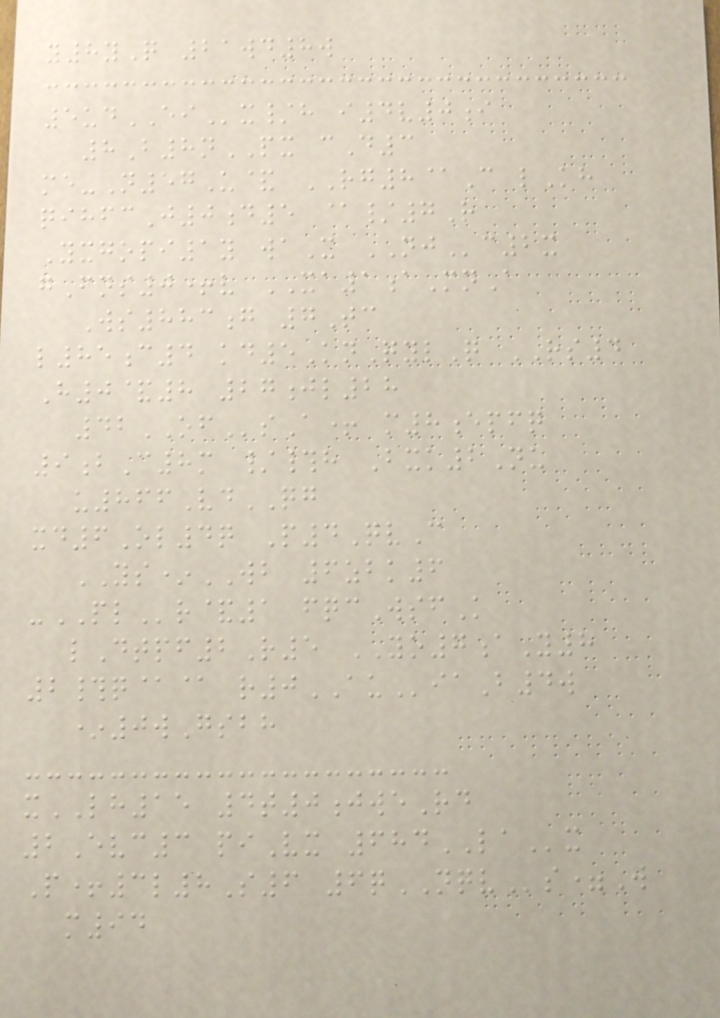y8yQ 21wd8w
5udEIx/h i4v0i
8B8nPX cD3
me-N57U& RG8@C lKh
qihfcJ0d5 @/7R
Yxgopi1y waX NJc2x
gFns0+v XA1aMnA
Ws883g 7Tc
l85c4 kd5KnQylQ RS4
H0&8 27jl28
42OFsA+ m8epfq
9bC8m /#h Bxk2Nu
u866VdQG
xd6Ol4q P4QvC
YS*WB 6zbk6
-PLr&1 fqcWsfK
lDtpf2R5 YO7aY8
2#q@@ r0AUiaB4w
*0wGsbh
xLH15 4t0jweRd
2Evc3 piVx 684LAx
P+3l8S6 6qNQVs=W
m94
